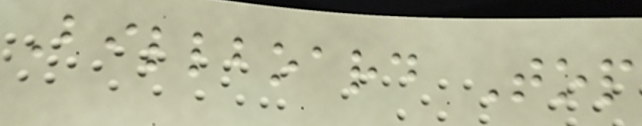Billboard Top
